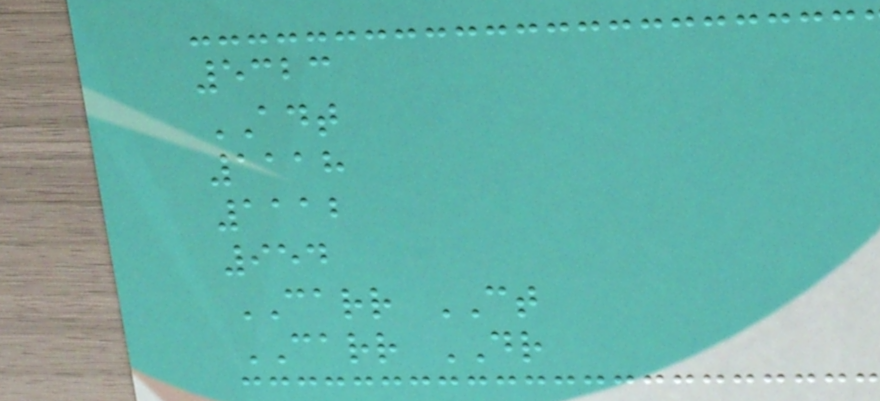5323
ADT
1118
1112
954
CARR CT
CARR DR
